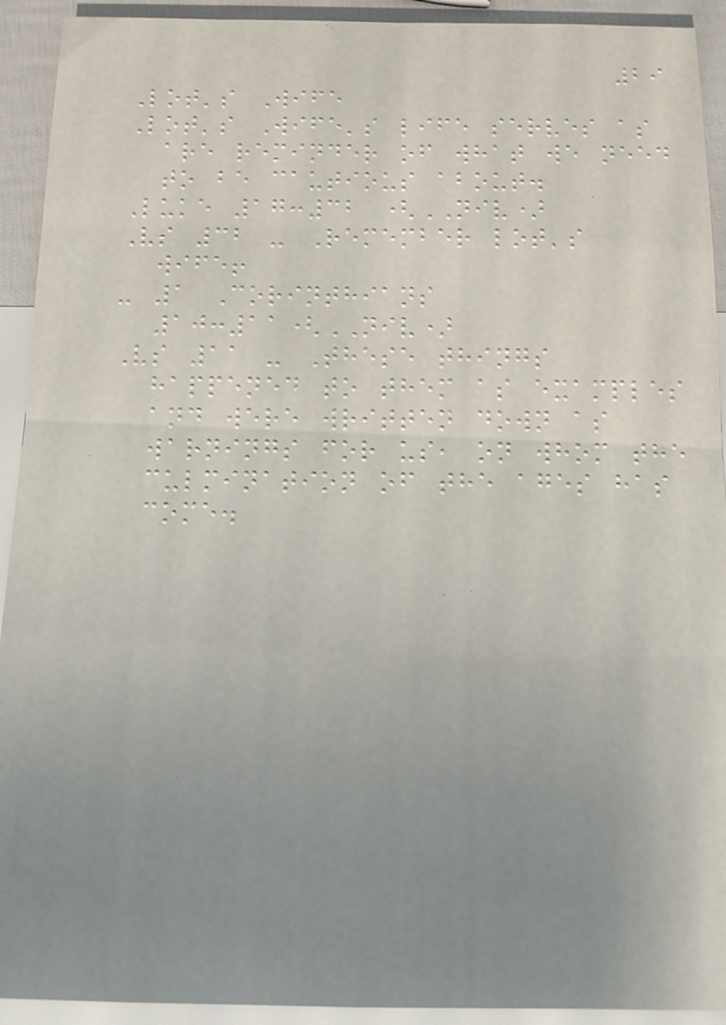29
Lot's Wife
Lot's Wife's life serves as
are reminder of what we need
to be cautious about.
Luke 17:32 (NIV)
Vs 32 - Remember lot's
wife!
- 1 Corinthians
10:11(NIV)
Vs 11 - These things
happened to them as examples
and were written down as
warnings for us, on whom the
culmination of the ages has
come.
